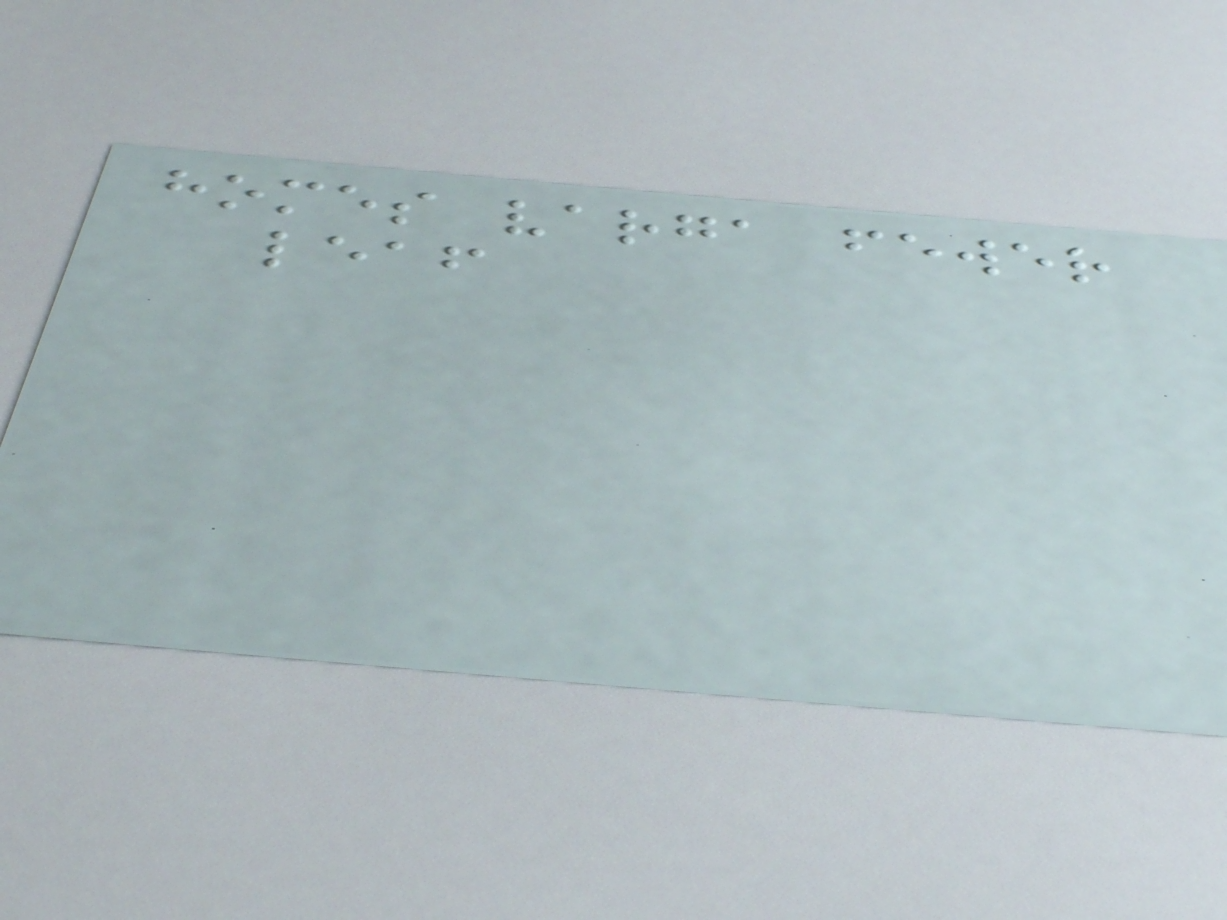homes varga fewer
leaf
